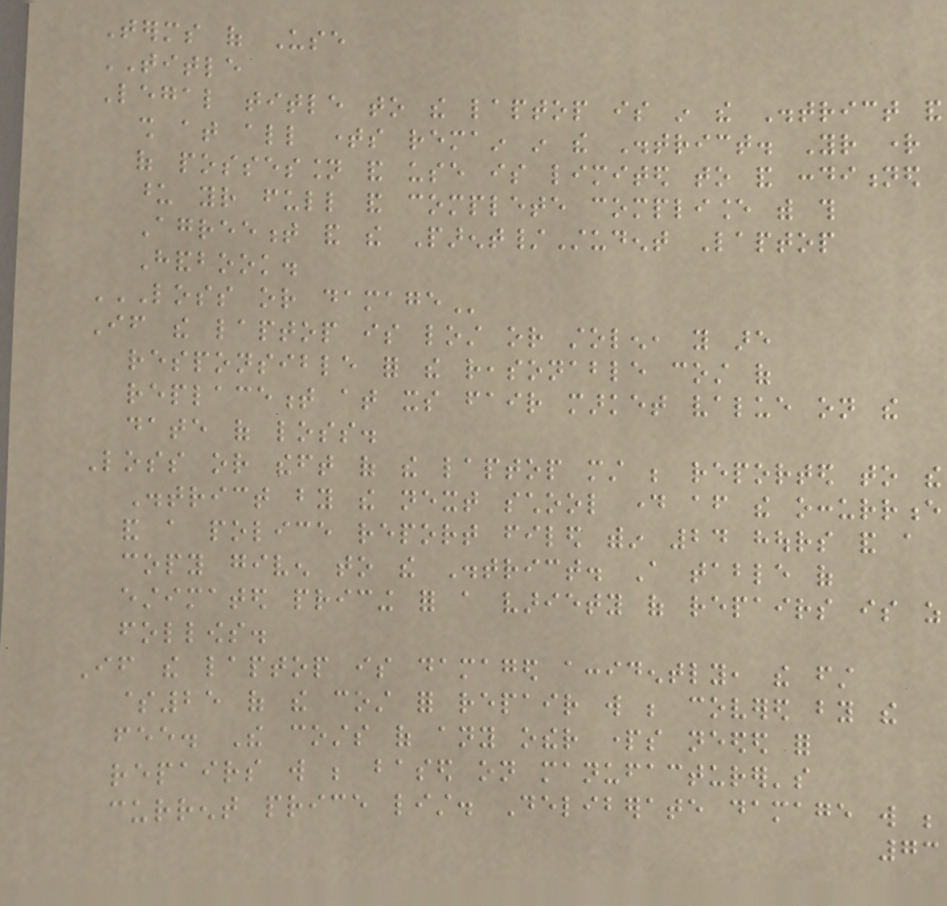Terms of Use
TITLE
Legal title to the laptop is in the District and
shall at all times remain in the District. Your right
of possession and use is limited to and conditioned
upon your full and complete compliance with this
Agreement and the Parent/Student Laptop
Handbook.
LOSS OR DAMAGE
If the laptop is lost or stolen, you are
responsible for the reasonable cost of
replacement at its fair market value on the
date of loss.
Loss or theft of the laptop must be reported to the
District by the next school day after the occurrence
and a police report filed within 24 hours and a
copy given to the District. A table of
estimated pricing for a variety of repairs is as
follows.
If the laptop is damaged accidently, the first
$25 of the cost for repair will be covered by the
fee. The costs of any other parts needed for
repairs will be based on manufacturer's
current price list. Deliberate damage will be
73
